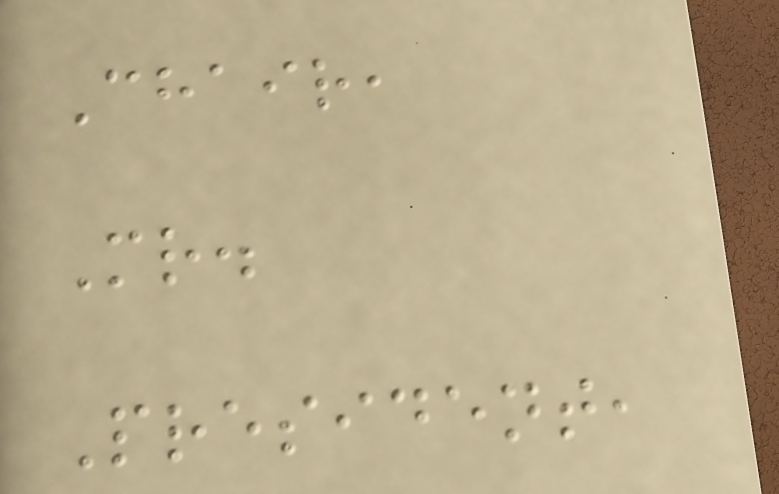Chair,
Mr.
President,
